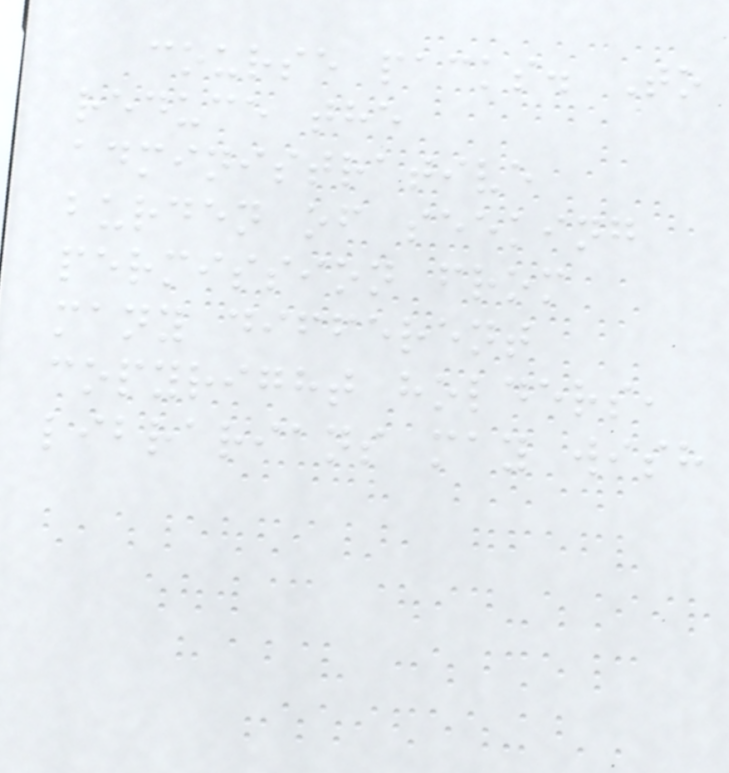course packs. To
reduce the
administrative
burden of seeking
permission from
many different
copyright holders,
librarians may wish
